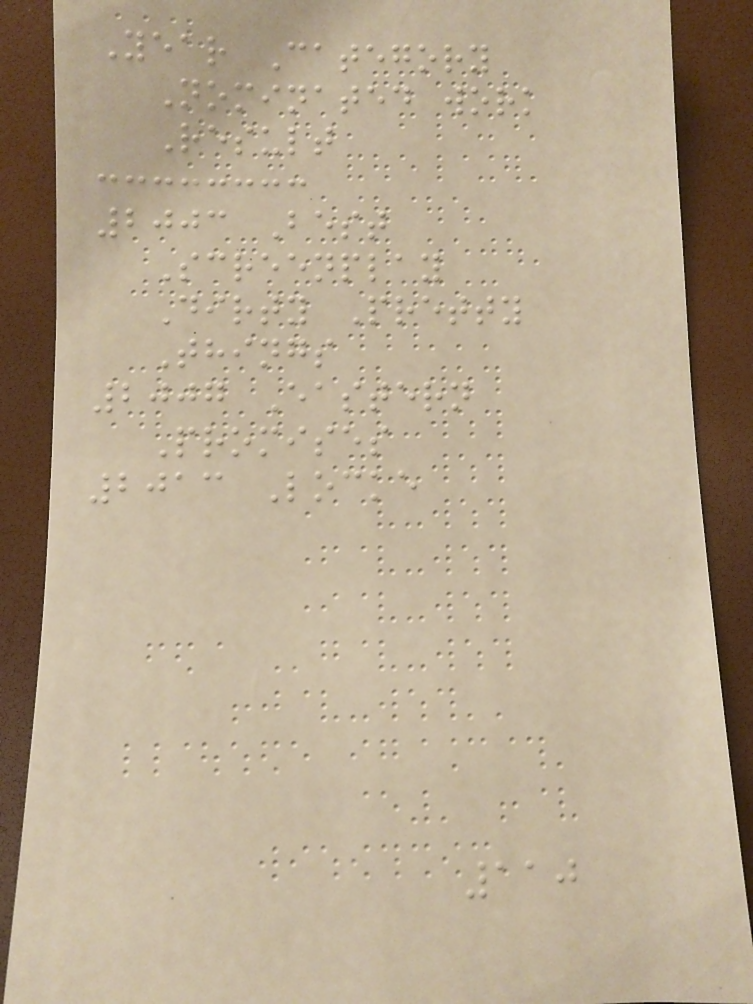Year Category
Nominated work
Result
2003 Best
Screenplay
Dirty Pretty
Things
2007 Eastern
Promises
2013 Locke
110
